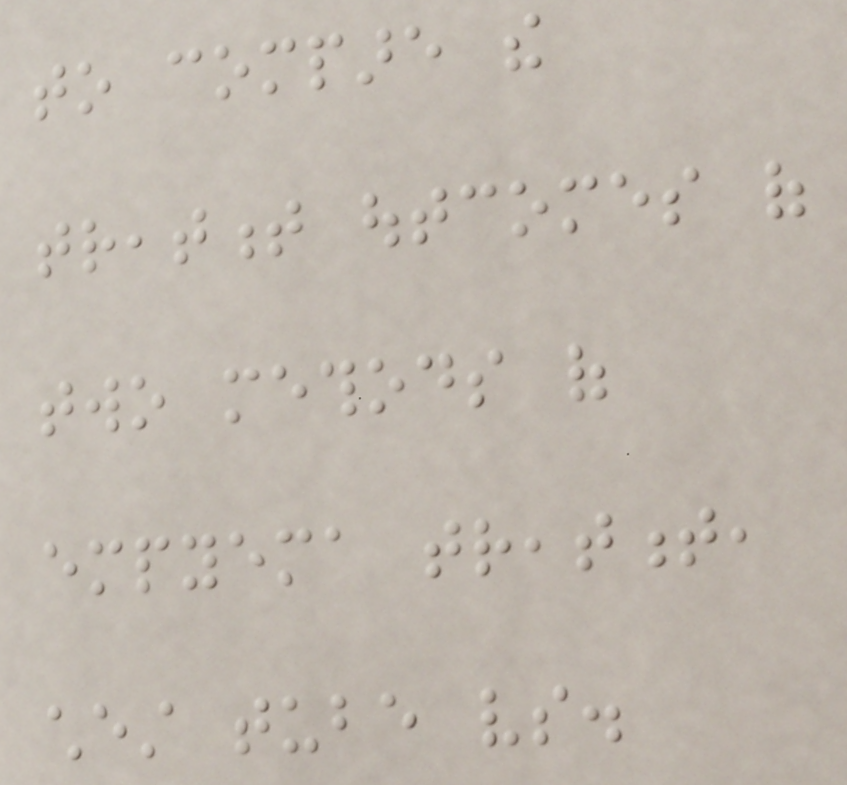to compare the
treatment outcomes of
two methods of
empyema treatment,
chest tube vs.
